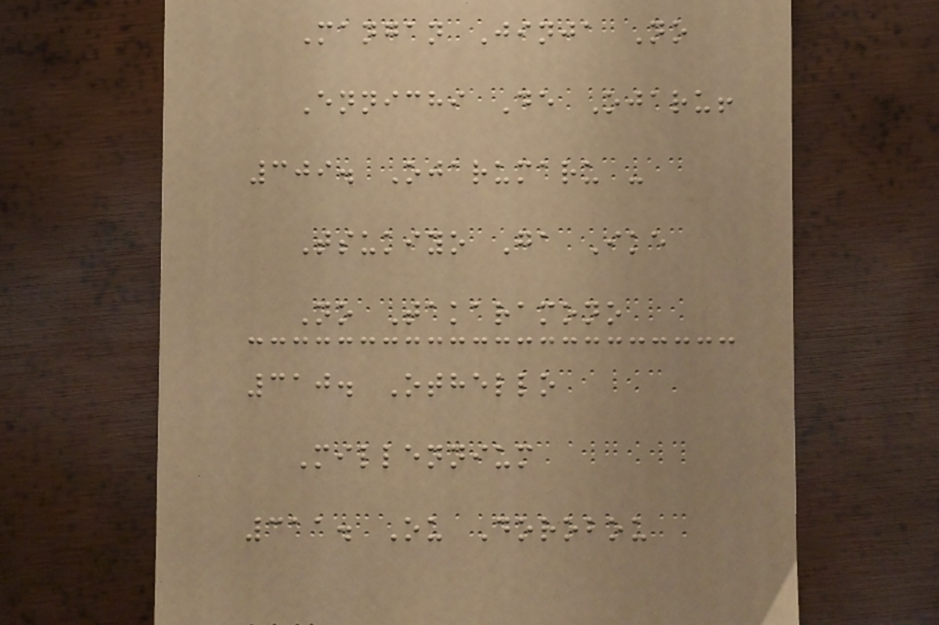Mangan Jinja No
Ennichi De Ojaru!
309. Ojarumaru -
Tsukiyo Ga Ike
No Takaramono
310. Othello
Millennium
311. Ou Dorobou
